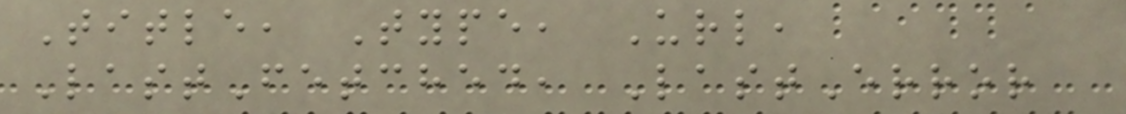Title, Type, Url,
LastFetched, LastError
